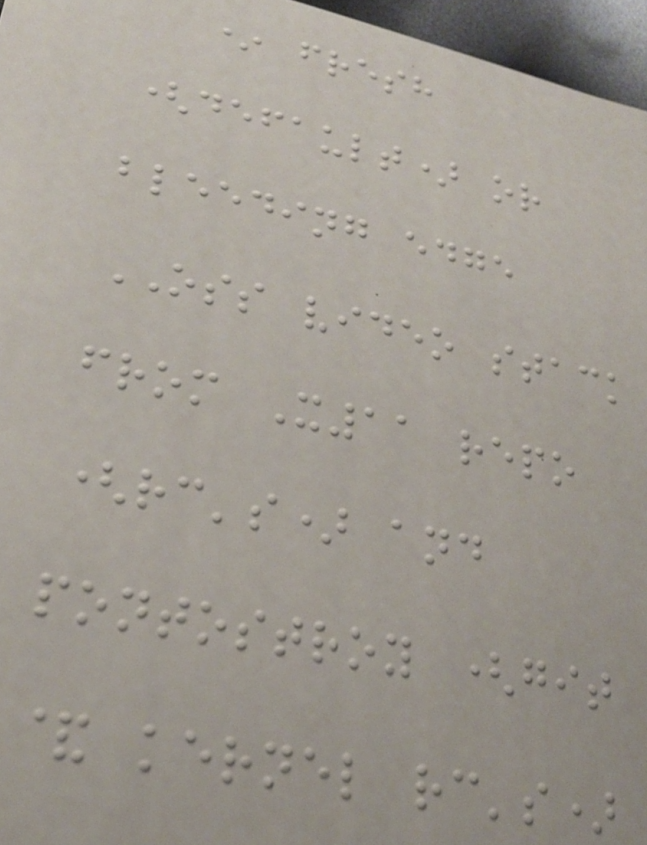* fresh
(default) or
bleeding edge
OSS video stack
from X11 repo
(rc's) and
pontostroy (git
& kernel rc's)
